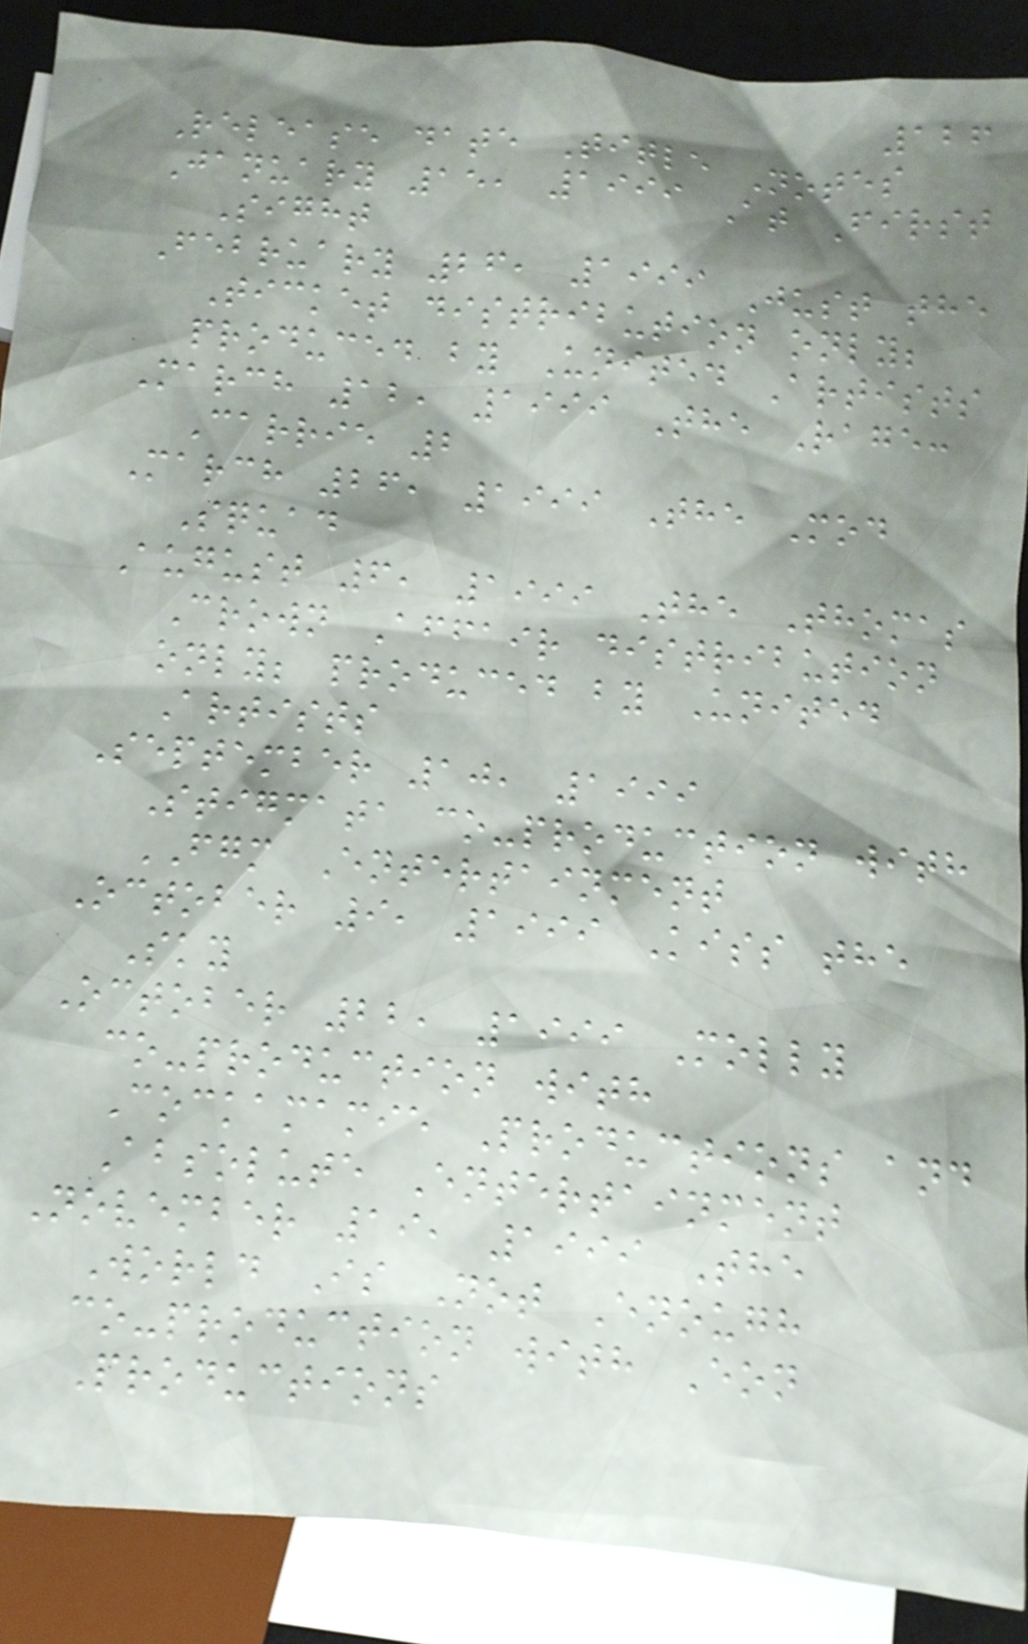126
Release date Title Notes
January 15, 1999 At First
Sight
February 26, 1999 Just the
Ticket distribution only;
produced by United Artists
March 12, 1999 The Rage:
Carrie 2
March 26, 1999 The Mod
Squad
August 6, 1999 The Thomas
Crown Affair distribution
only; produced by United
Artists
September 10, 1999
Stigmata co-production with
FGM Entertainment
October 9, 1999 Kiss the
Sky
October 22, 1999 Molly
co-production with
Cockamamie Productions and
Absolute Entertainment
November 19, 1999 The
World Is Not Enough
co-production with Eon
Productions
